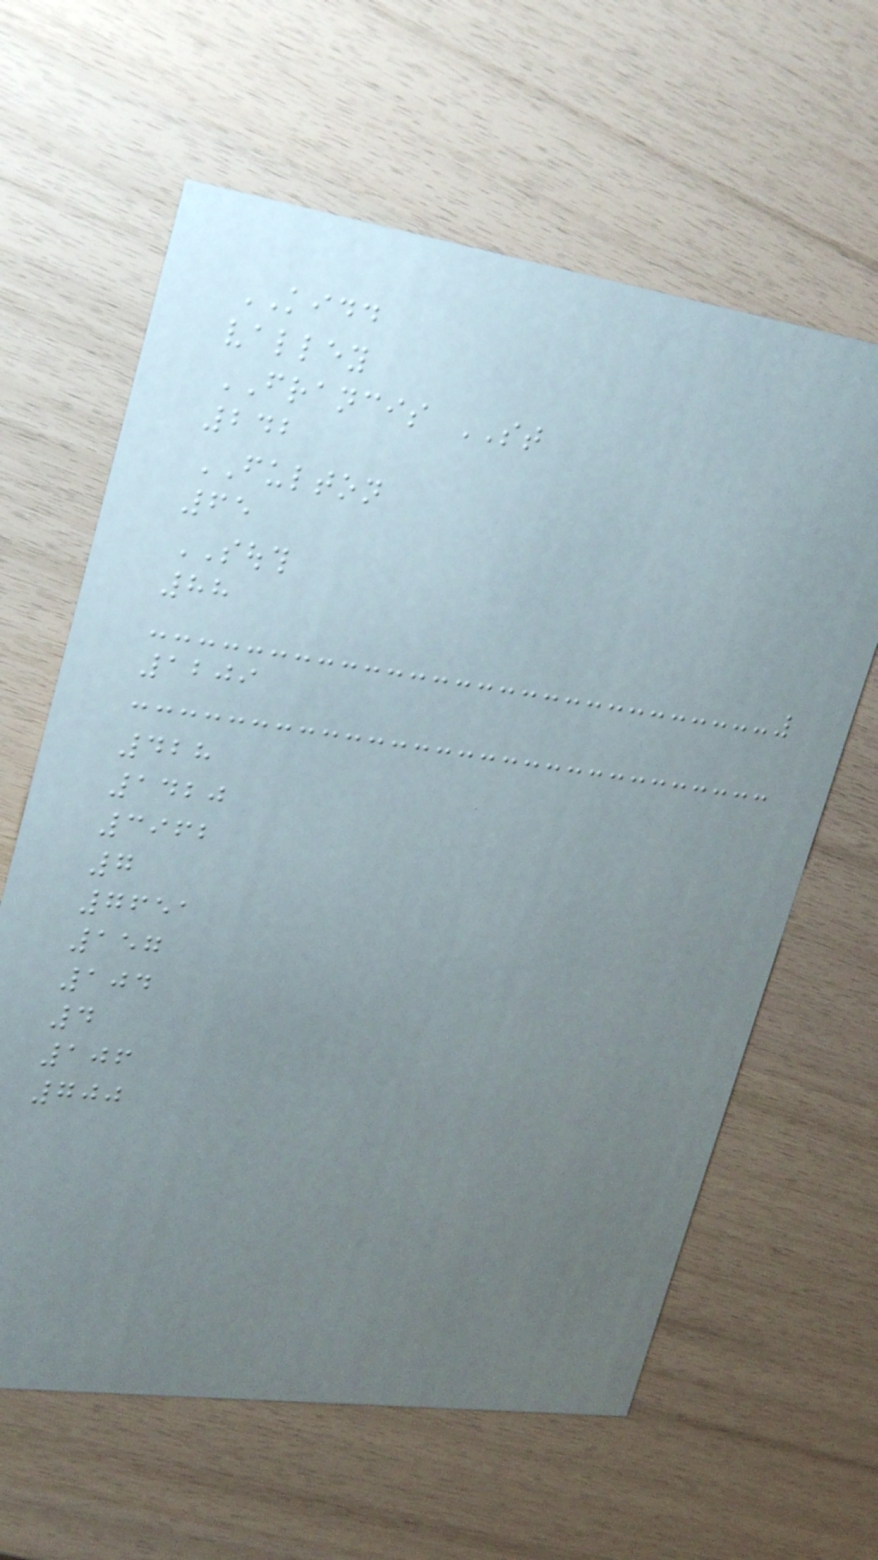KIDD
valley
FRANCIS ST
242
FULTON
65
SOUTH
88
1209
428
1420
3962
7
7651
157
104
4
106
700
